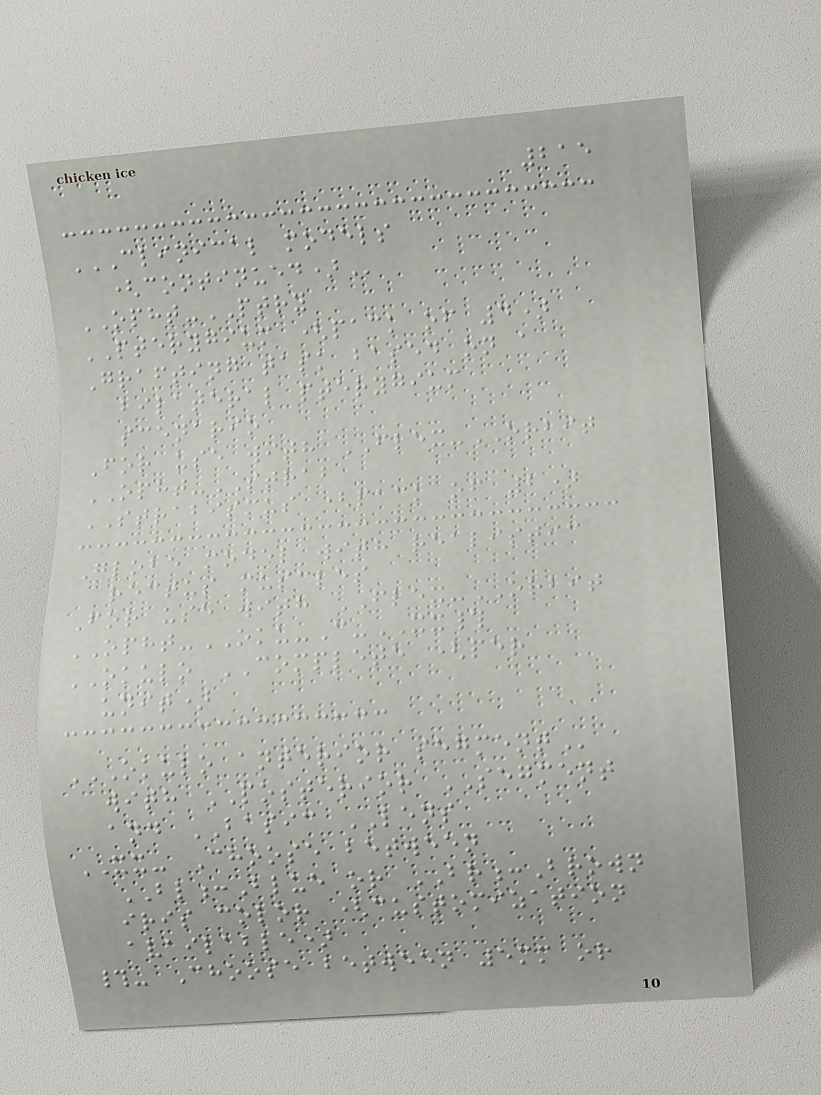215
CLINICAL MODELS
(CONTINUED)
OPHT-PTRY
PTERYGIUM (pack of 4)
Grafting task based on a
bilateral pterygium
scenario
For use with FLEX-ORBIT
OPHT-STRAB
STRABISMUS (pack of 2)
Globe model with realistic
rectus muscles
For use with FLEX-ORBIT
OPHT-OKU-C-XX#
OKULO COMPLETE (per
unit)
OKULO ANTERIOR SEGMENT
with POSTERIOR SEGMENT
and BASIC LENS
XX- Choose between
BL:Blue or BR:Brown
iris color (customization
available)
#- Choose between 5mm or
